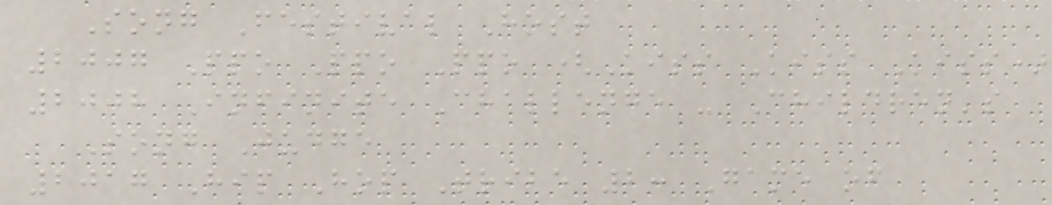Song Festival Host
2007 Ppo Ppo Ppo (Kiss Kiss Kiss)
2008 Infinite Challenge - Children's
Song Judge
2017 Hip Hop Tribe 2: Game of
